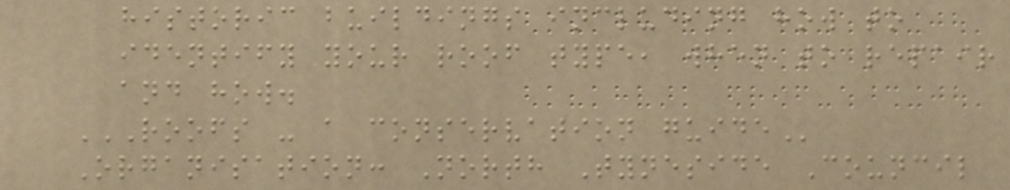historic buildings including how to
identify your roof type, when to repair
and how.
ROOFS - A CONSERVATION GUIDE
Organisation: North Tyneside Council
